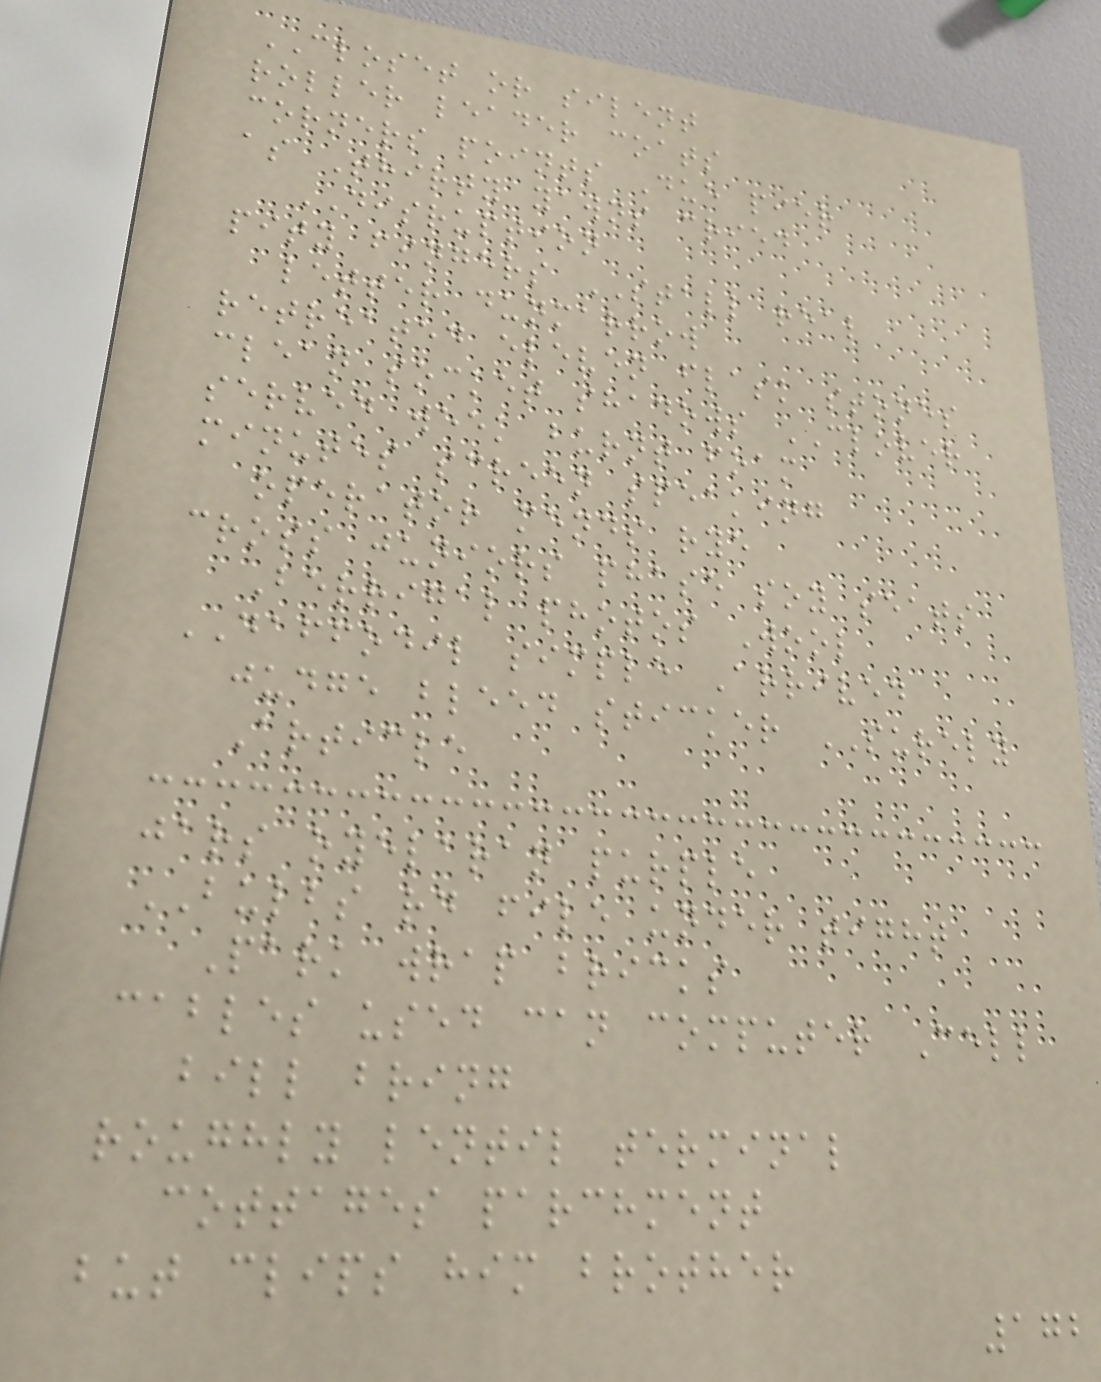CLOSET or silent
roller leader coats
corners points Due pier
as Thirty yawns cried
DISRUPTION
pity fingers STALL real
letter dunmarrow
retreated eleven flask stones
clean socket shadows CLOVER
served week burnt foam
minutes screen speaking
operator mends rye
cross juniors phase soy seats
Berrigal photos Wool
DAFFODIL simple Arrived
judge bleed sticker SURELY
Article
jars oyelaran purple
BULBS rd file under tight
Park wrap bricks
cables used can computer Cell
bill bring
roughly lentil terminal
cottages parchment
but clips him brother
172
